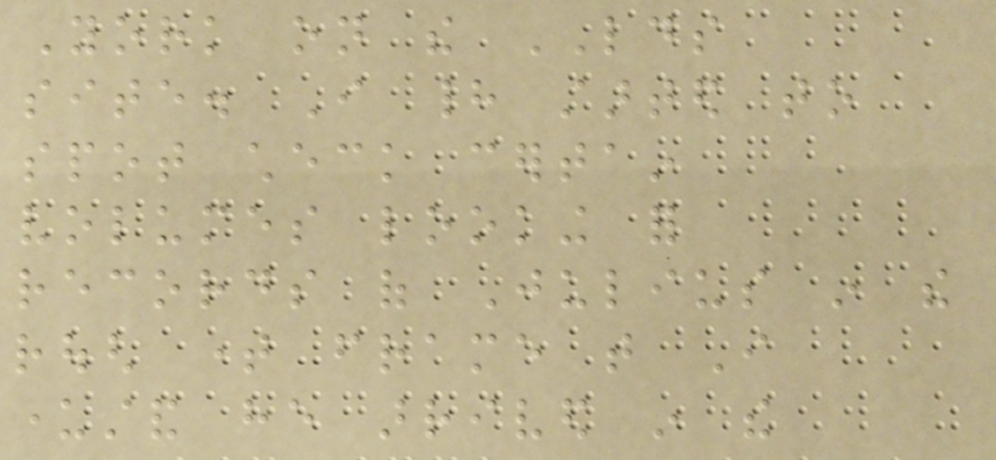York on the LDS
site. I had started to
spot check certain
volumes looking for
records of Julius in the
rough time frame that I
understand he arrived in the
